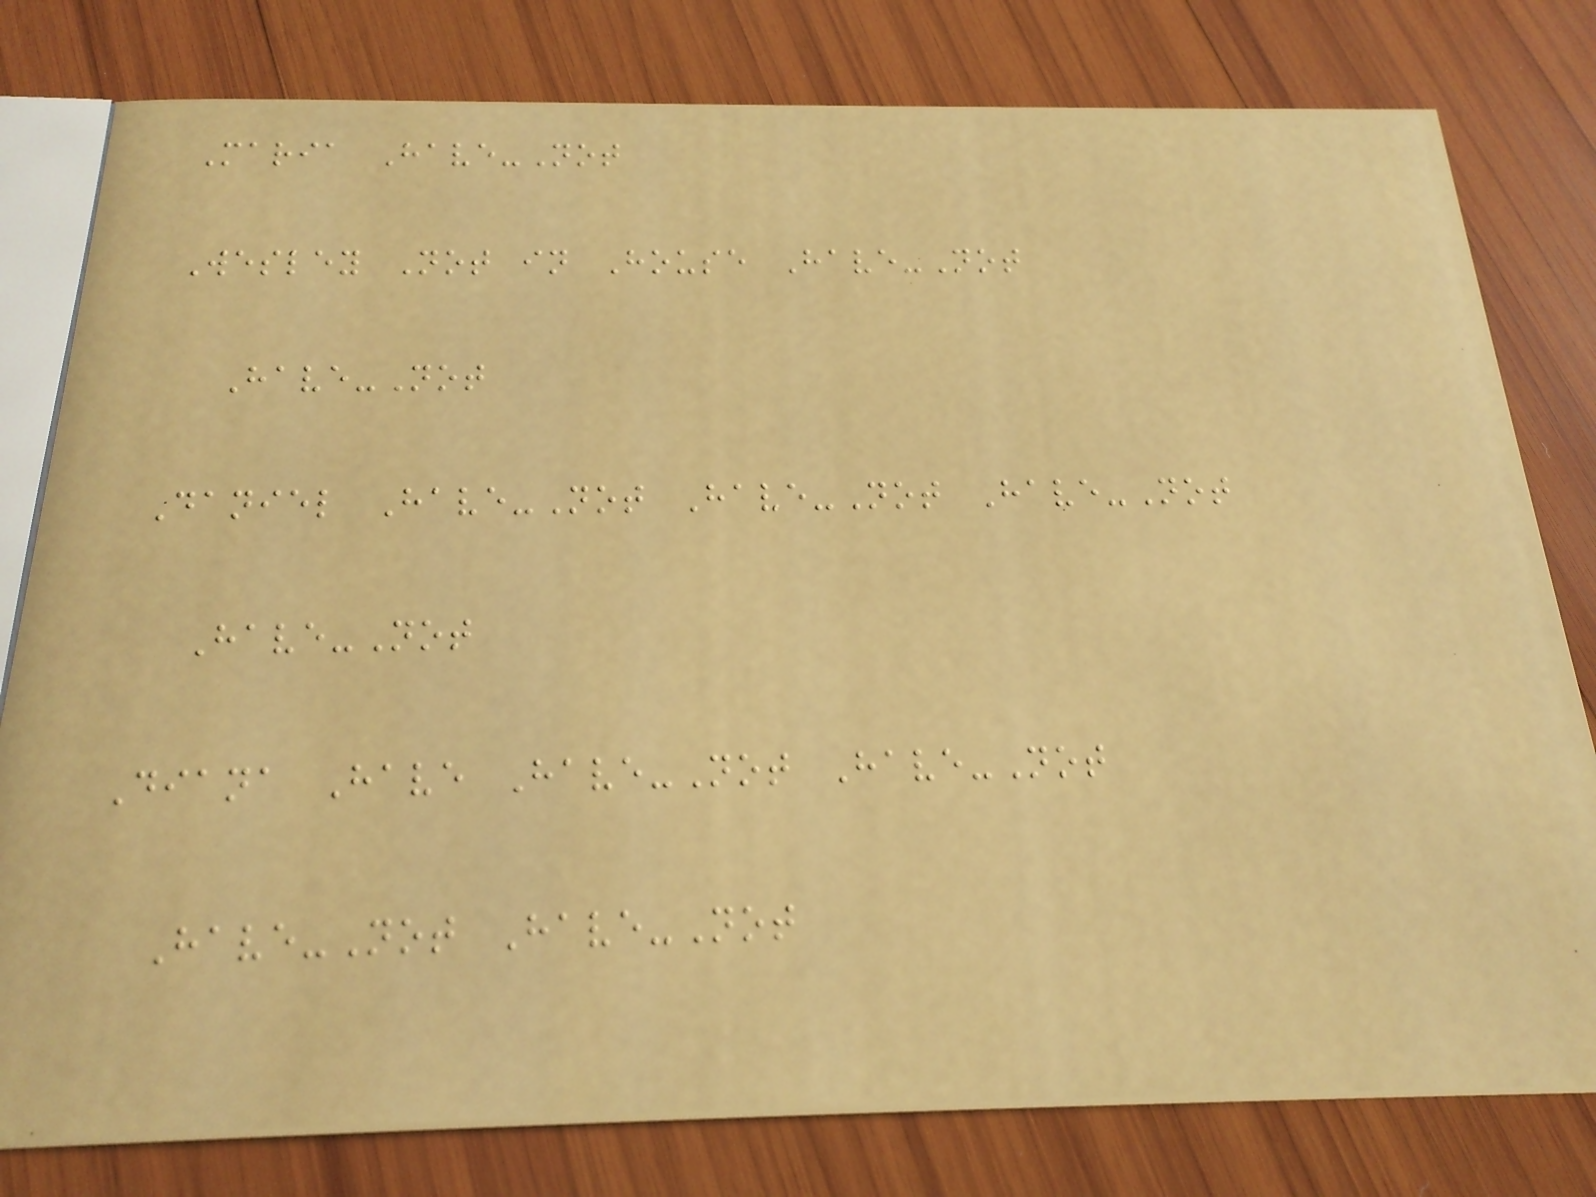Maria Have-Not
Wesley Not in House Have-Not
Have-Not
Daniel Have-Not Have-Not Have-Not
Have-Not
Diana Have Have-Not Have-Not
Have-Not Have-Not
